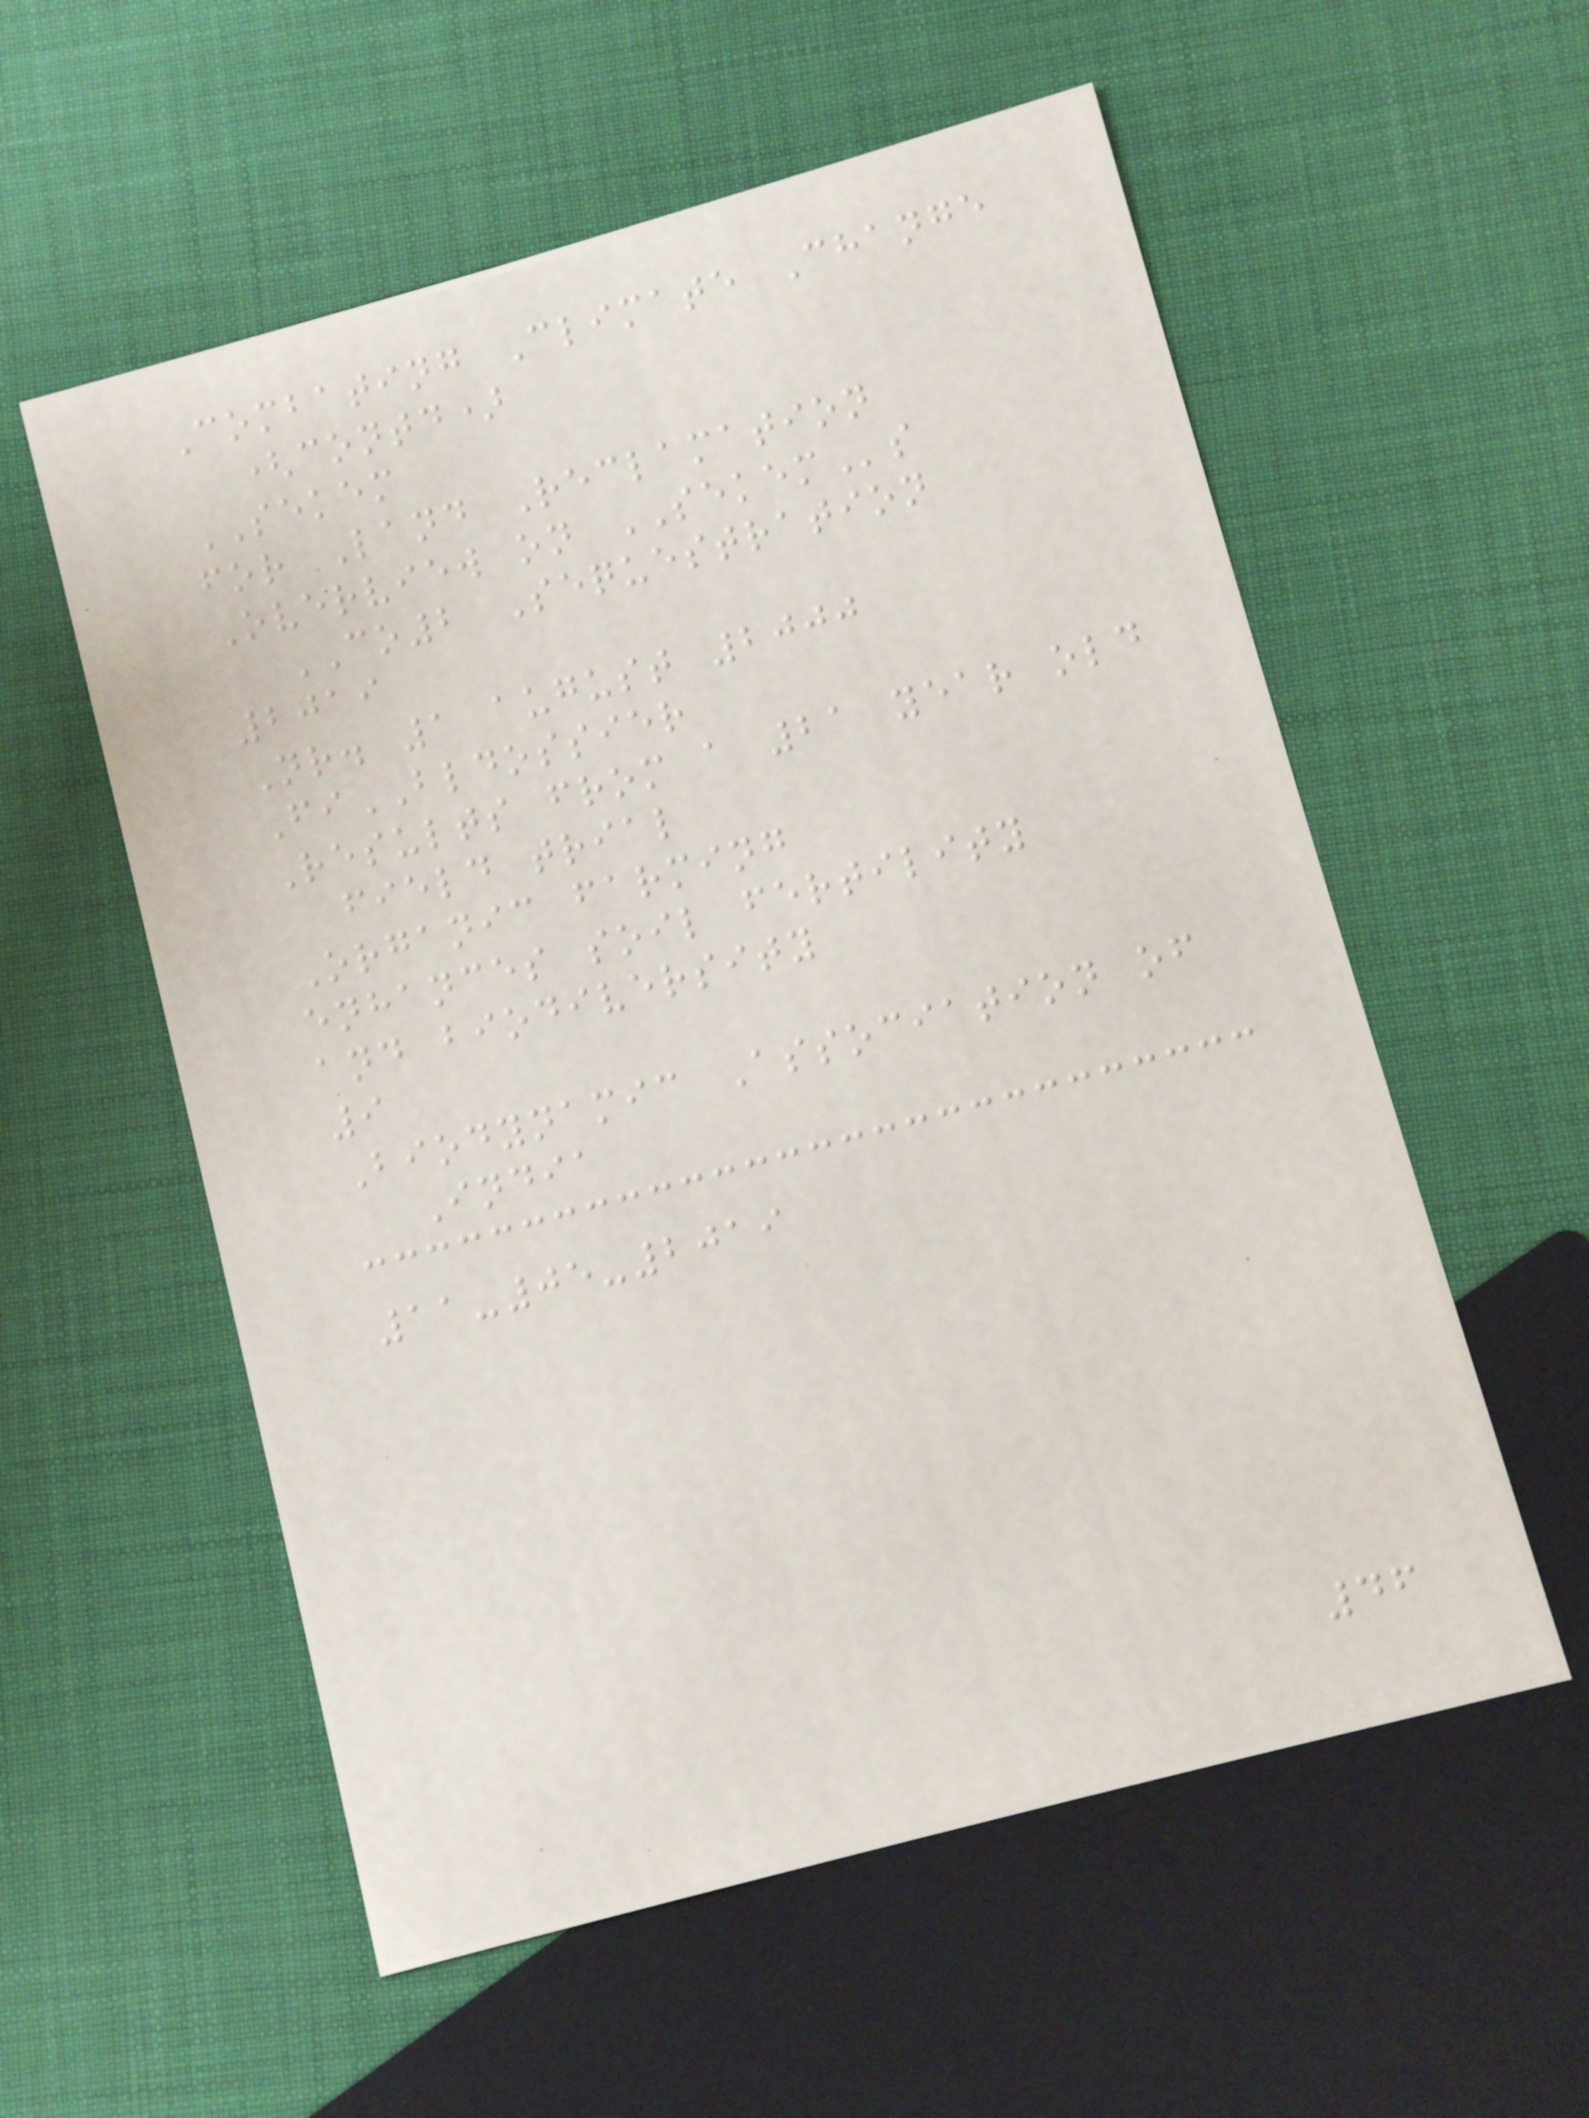Combating Climate Change
(contd)
SEKEM
for Land Reclamation
Overview on SEKEMs
CO2 Sequestration
2019
Nr. 1 august 2000
FiBLDOSSIER
Results from a 21 year old
field trial
Organic farming
enhances soil fertility
and biodiversity
9
Biodynamic Association of
India
11-05-2019
46
